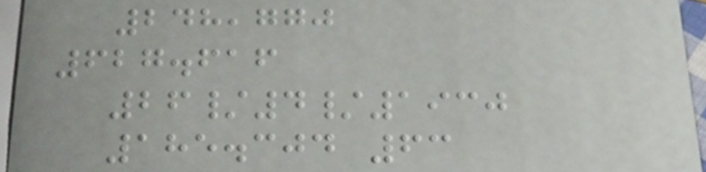248,770
627.616
26/4/1930
185.304 63
